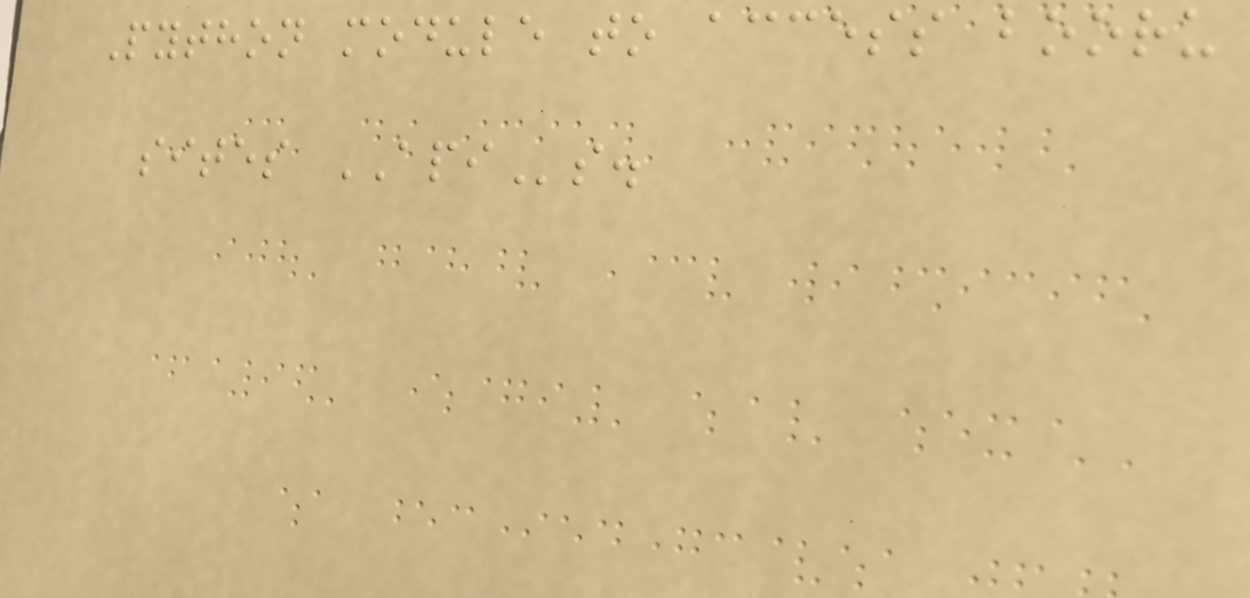Python module to access booru
sites APIs.
